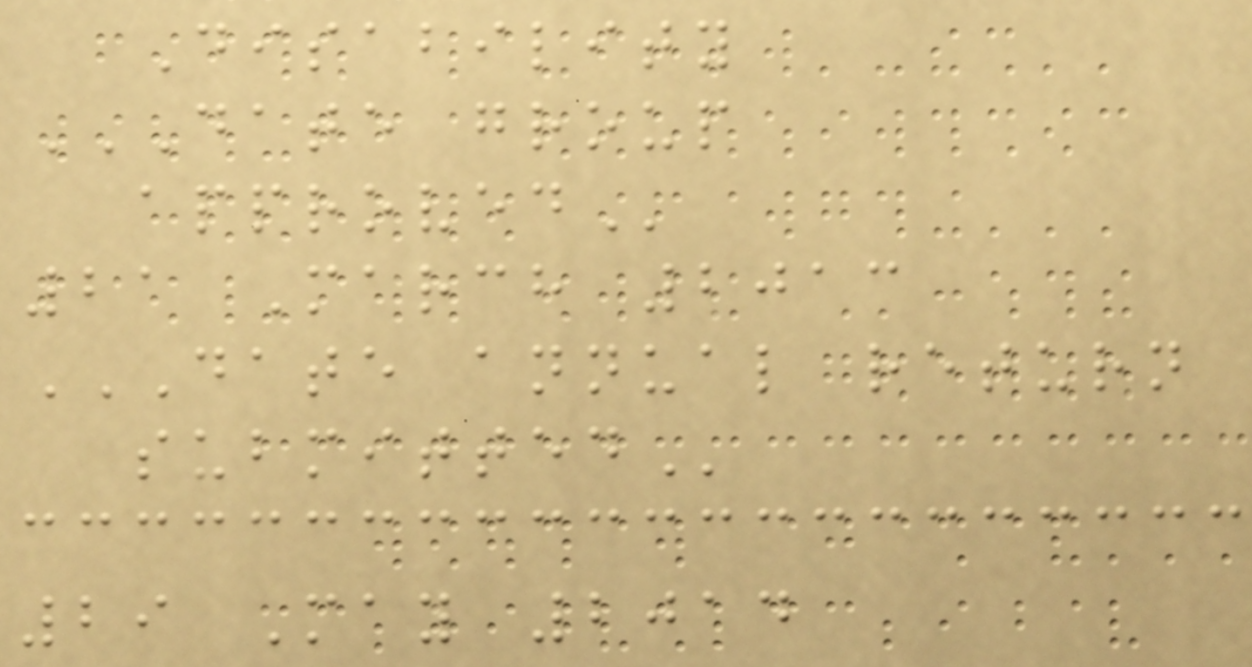Disability
DATE GROUP
APPROVED
21 March 2013
DATE ANNUAL RETURN
SUBMITTED
29 May 2014
